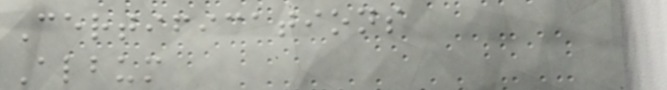Certifications
Album
